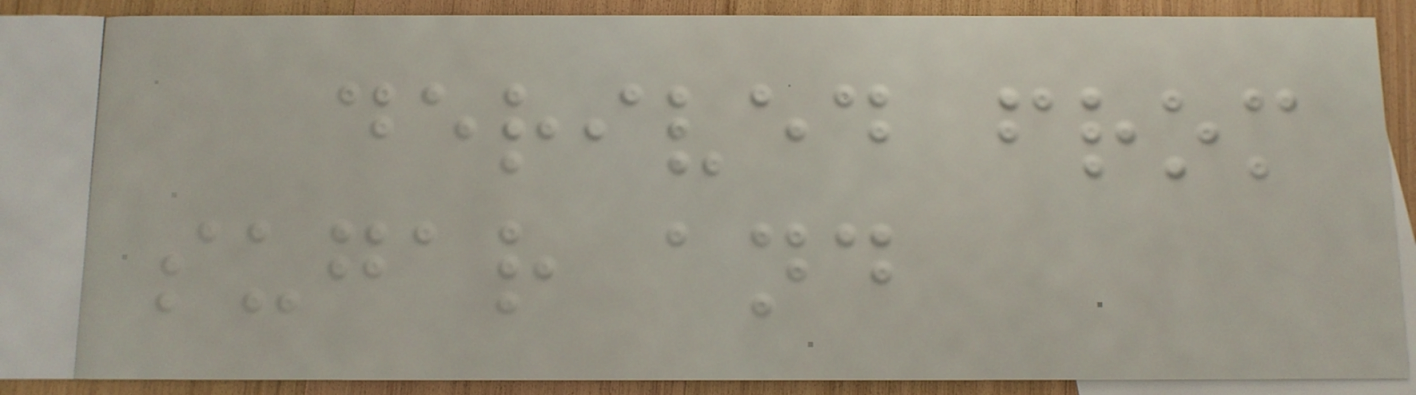derived from
sugar and
